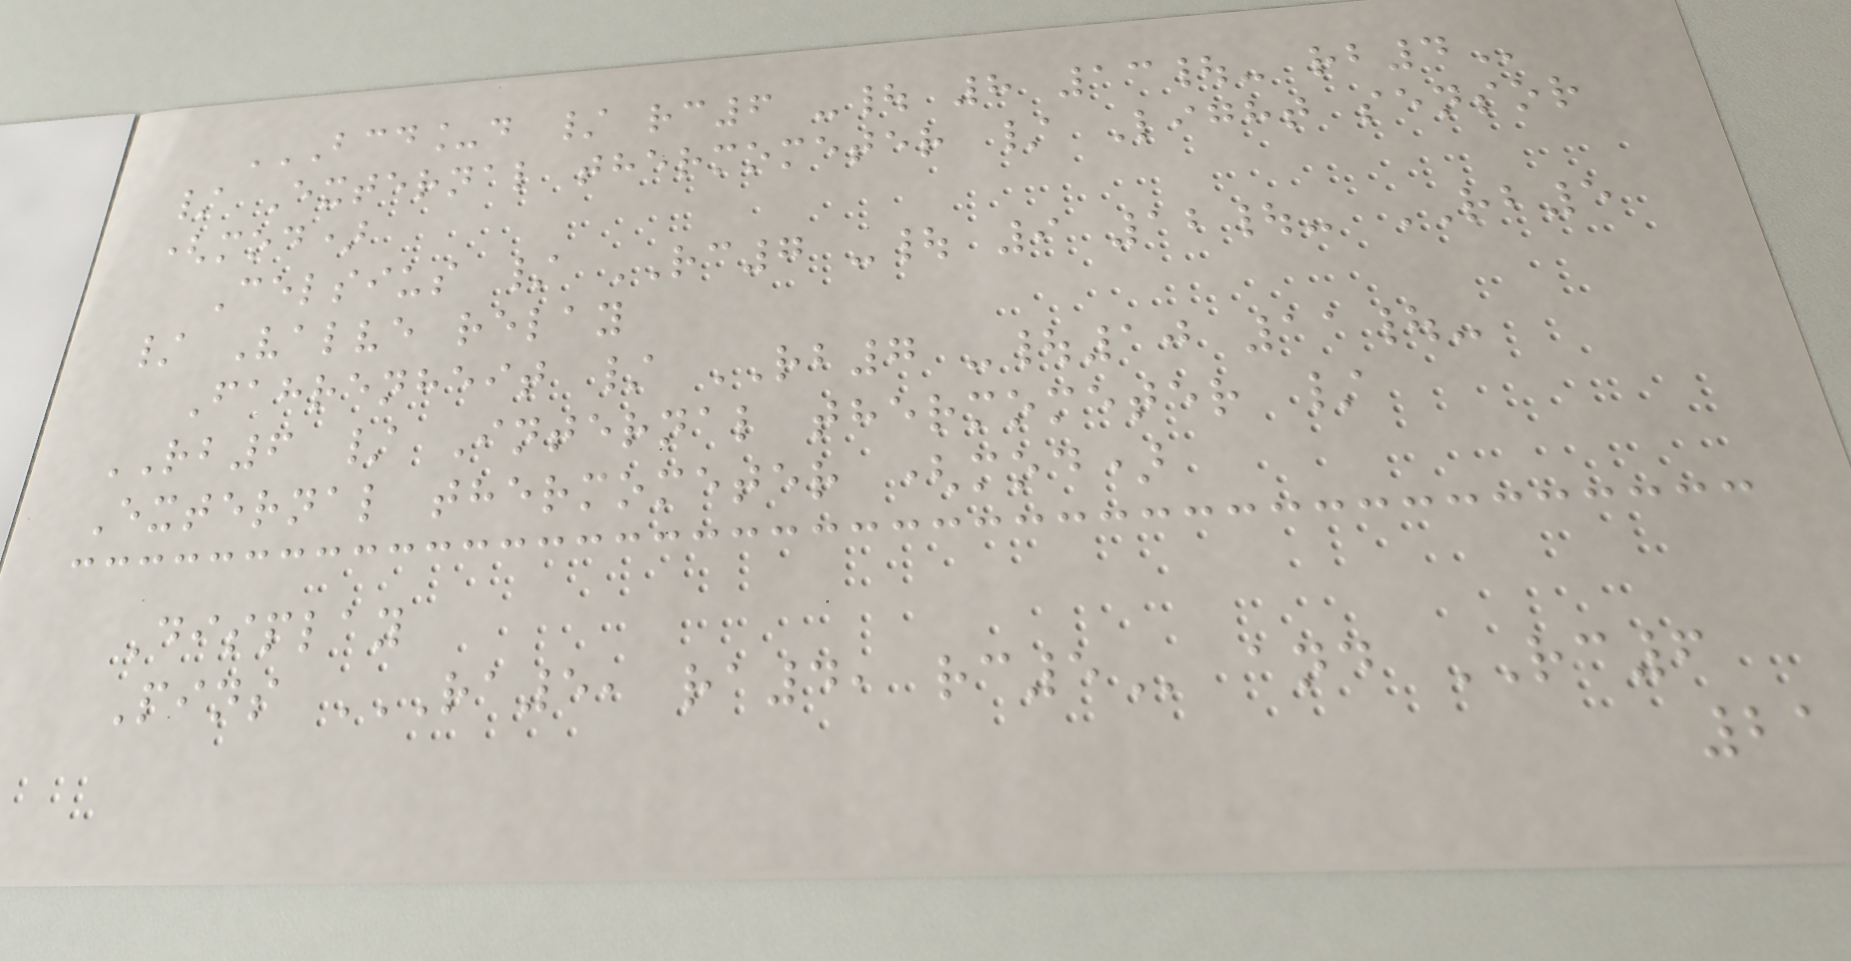BCD_D / RC6 -| 8 13|- RB4
/ External thermometer / Light sensor
(mod)
Celsius / RC7 -| 9 12|- RB5
/ Valve relay
Fahrenheit / RB7 -|10 11|-
RB6 / Internal thermometer /
External thermometer (mod)
Display
Pins RA5, RA4, RC5 and RC6
21
